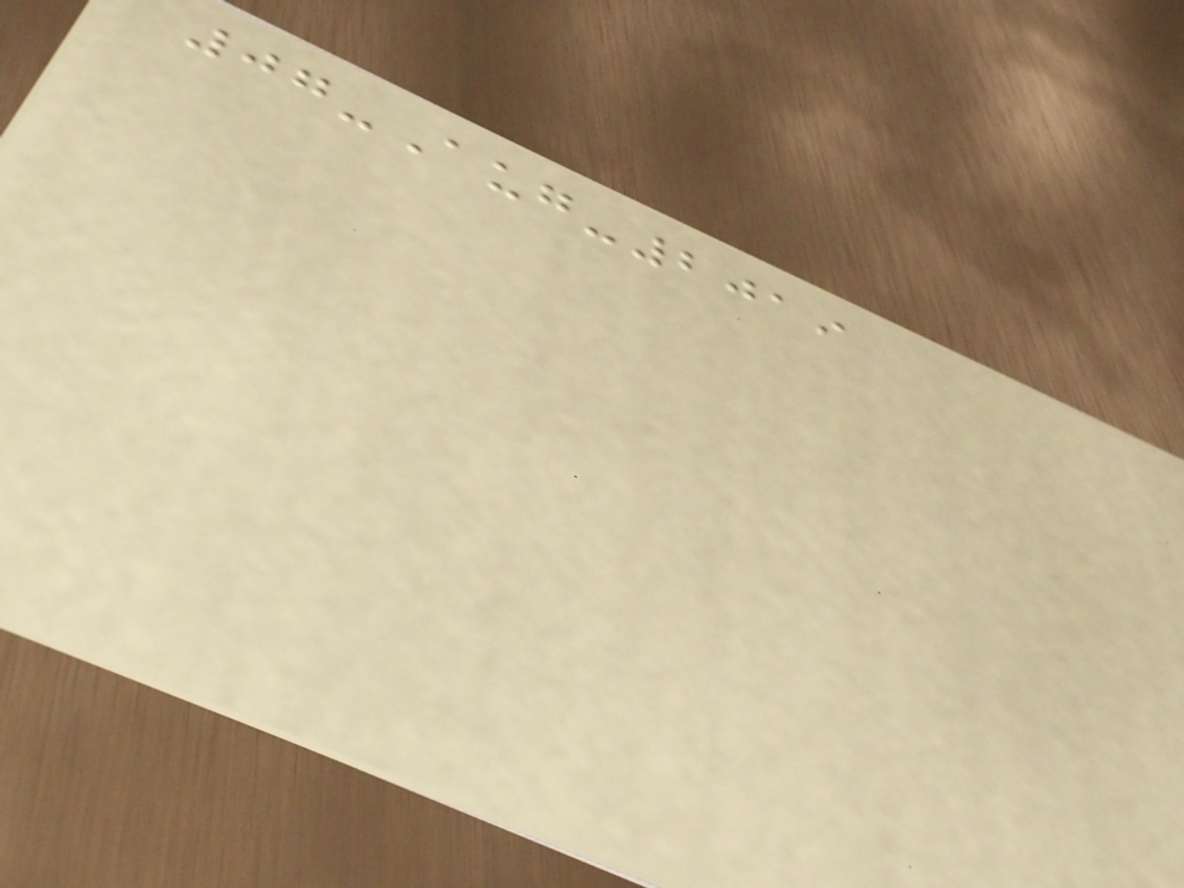07-Aug-2019
